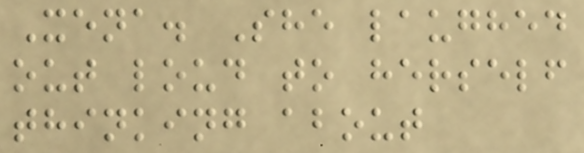Xena. She laughed
out loud to herself
thinking about
